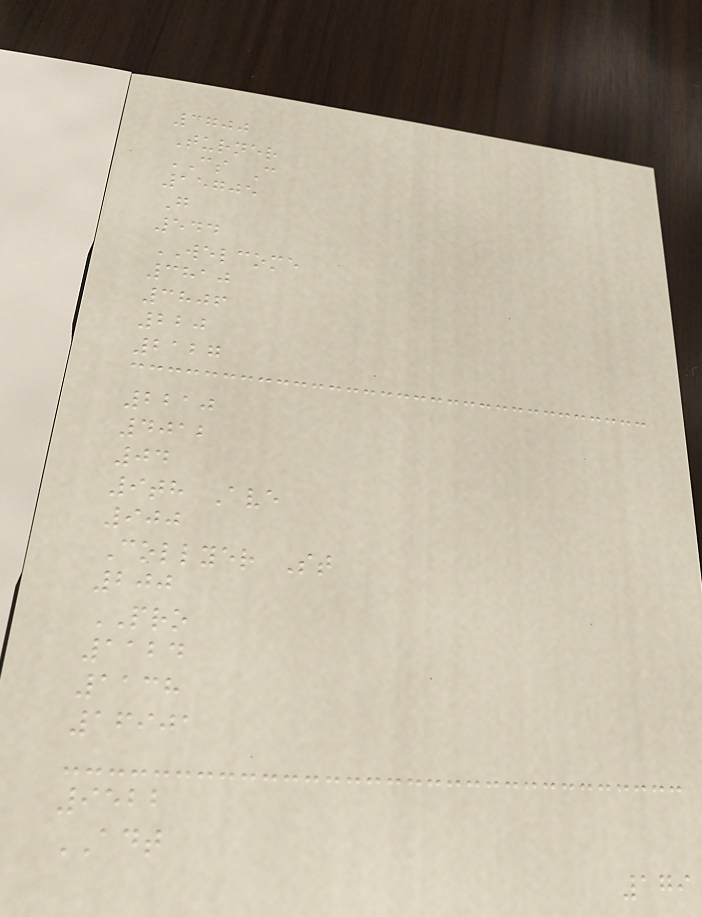3700
Turner
CS C
15705
G
544
WELCOME
3810
3806
220
2127
2210
4012
04
9th Ave
900
Collyer St
200
PRO
1124
1138
16901
9522
ADT
179
